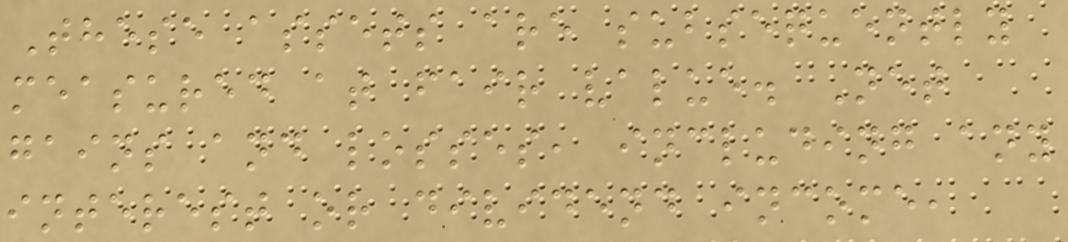These assets are subsequently
measured at fair value. Net
gains and losses, including any
interest or dividend income,
